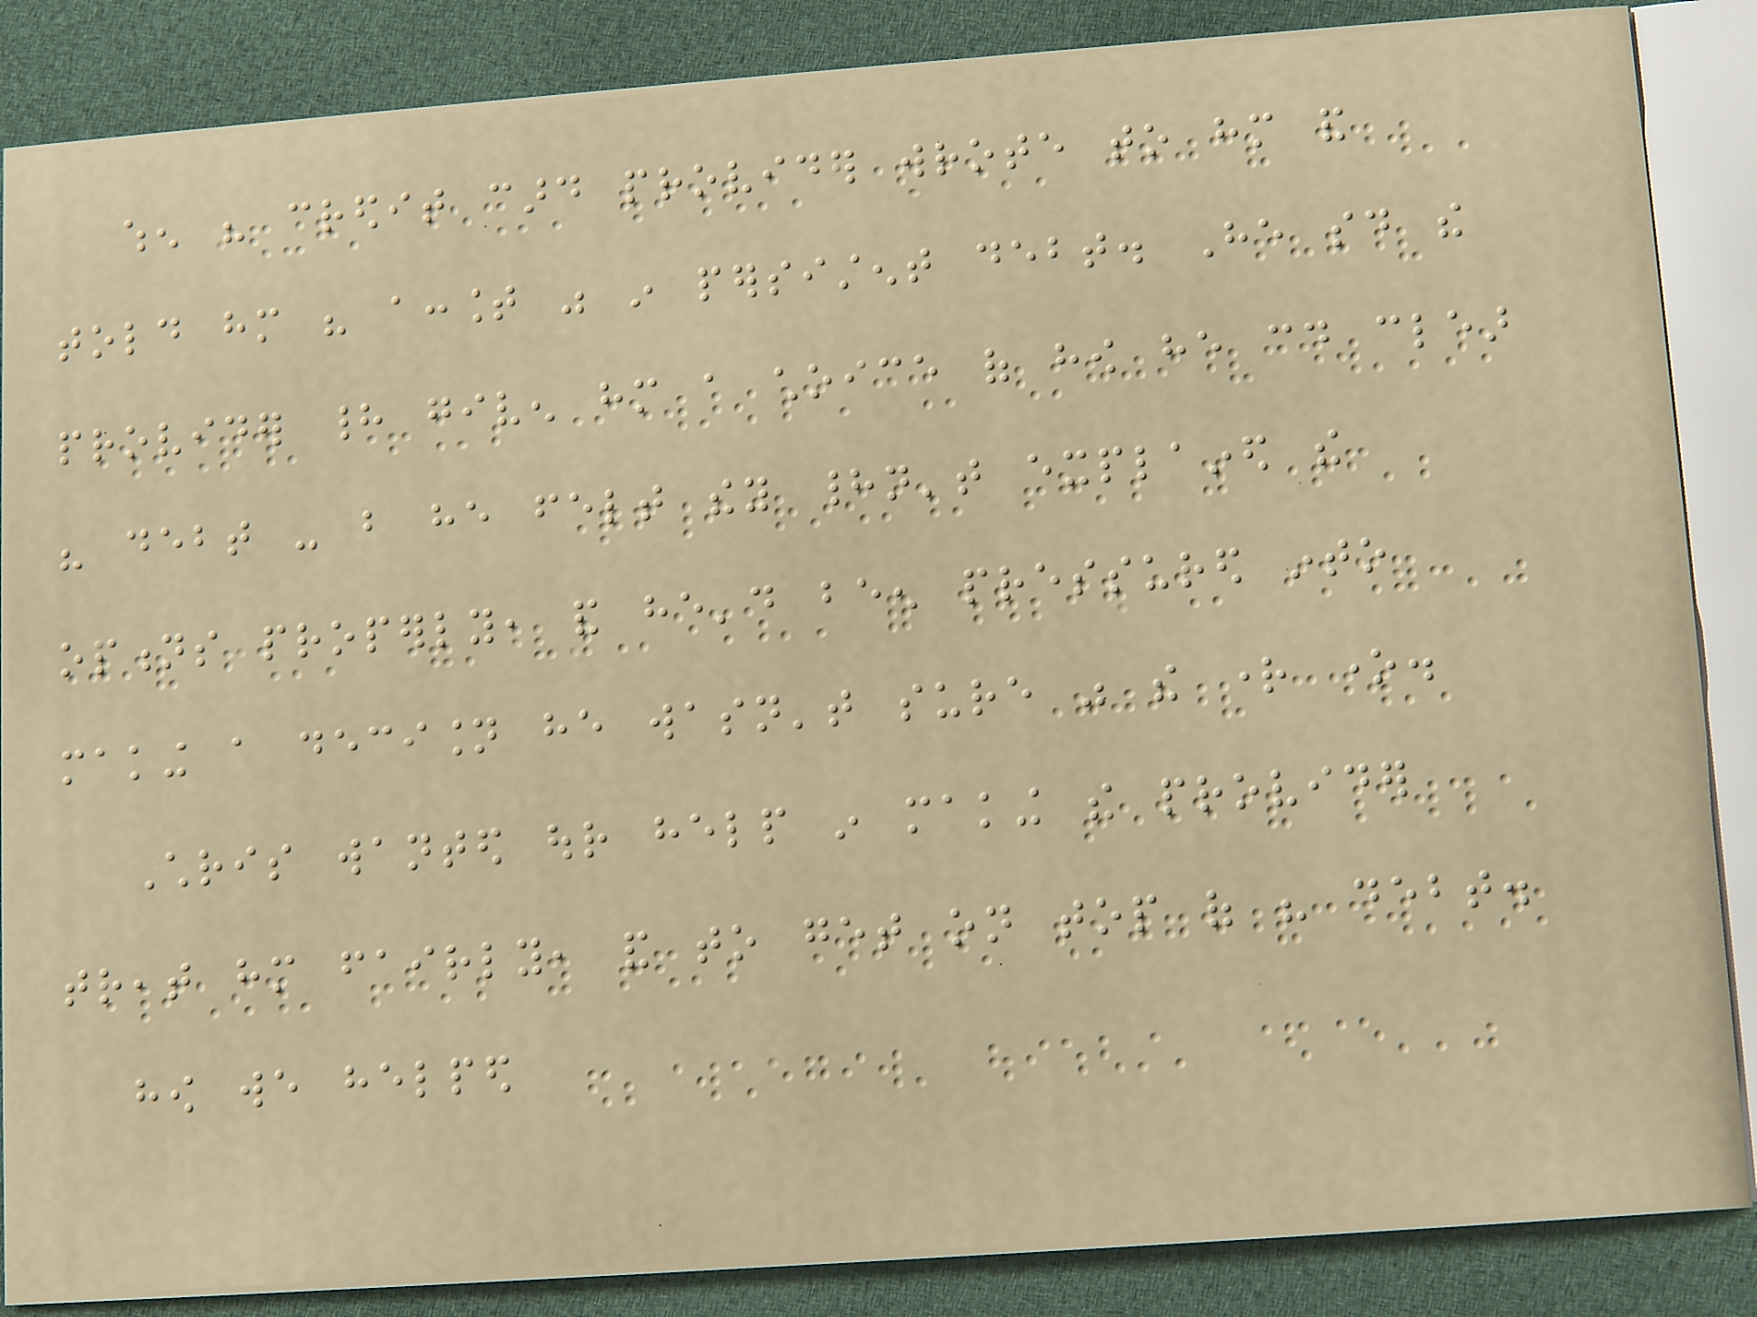when his credit card provider wrote to him and
told him his account was in persistent debt. He said the
provider had given him a choice of how he could clear
his debt - but he felt they hadn't explained the
options properly, and he'd been pressured into
making a decision he wasn't sure was the right one.
Chris wanted our help in making the provider
treat him fairly, and to get on top of his debt.
how we helped
